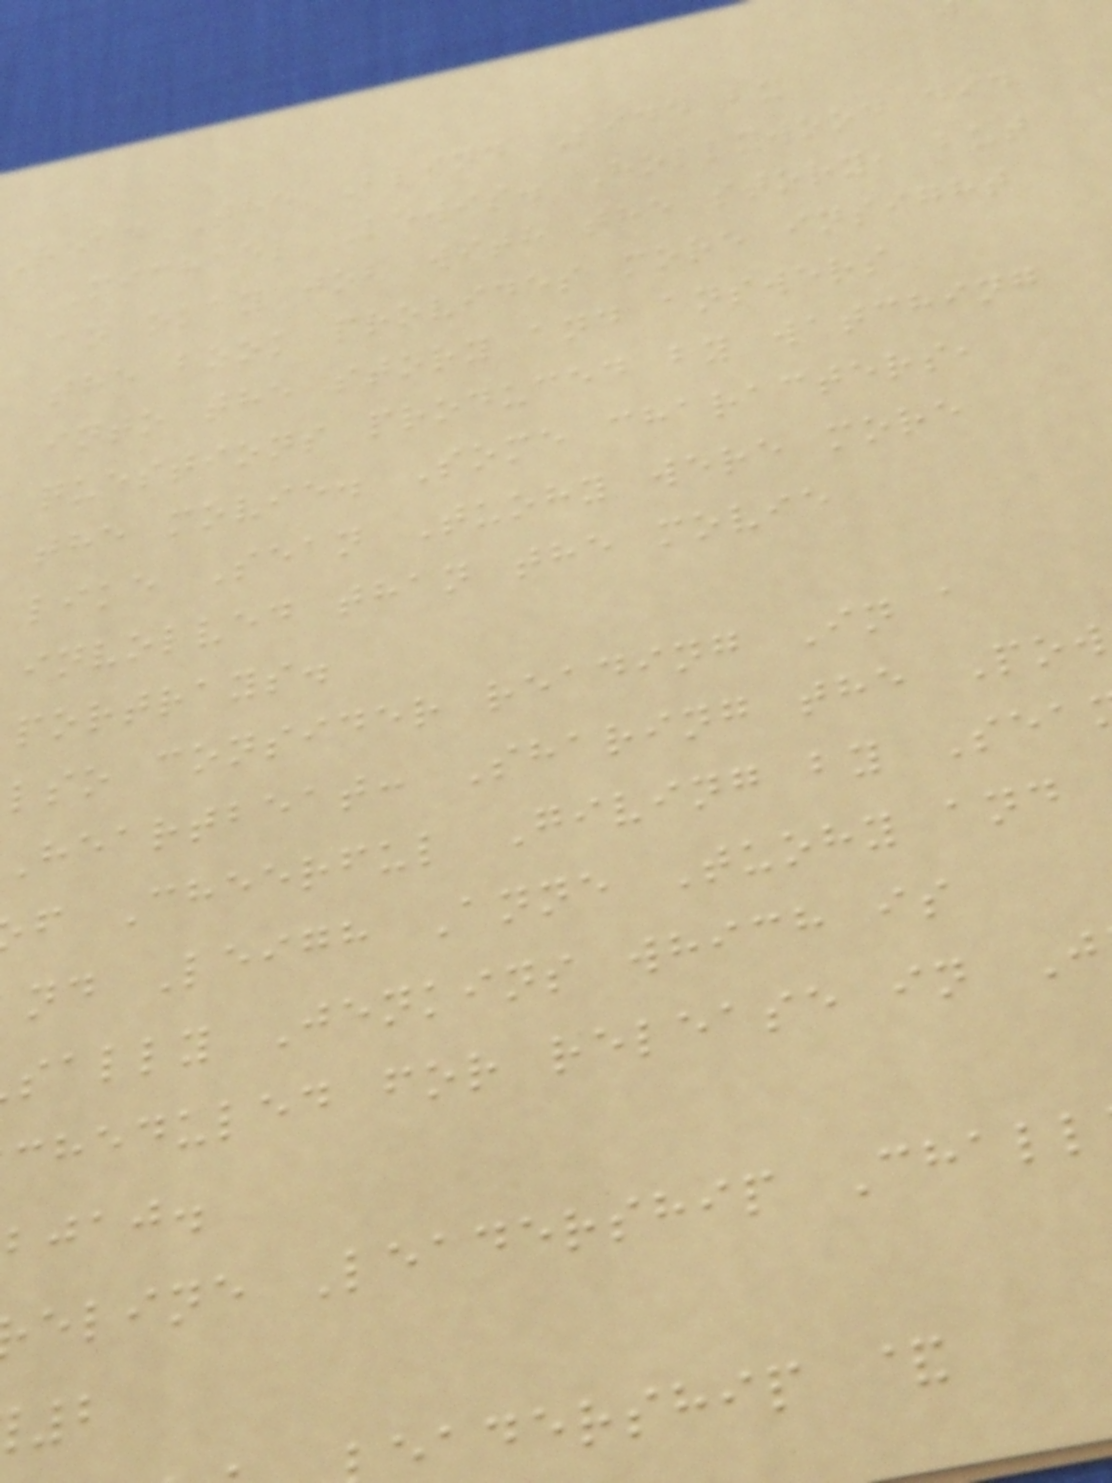Read The Blind Side by
Michael Lewis. Hollywood did
an okay job with the story, but
the book provides more insight
into the story and answers
questions produced by watching
the movie. Some characters,
like Sean Tuohy were more
involved than the movie
portrays.
lso consider reading In a
Heartbeat: Sharing the Pow
f Cheerful Giving by Sea
nd Leigh Anne Tuohy and
sally Jenkins which is
cheduled for release in J
bjaj.
eline Leadership Chall
adership &
